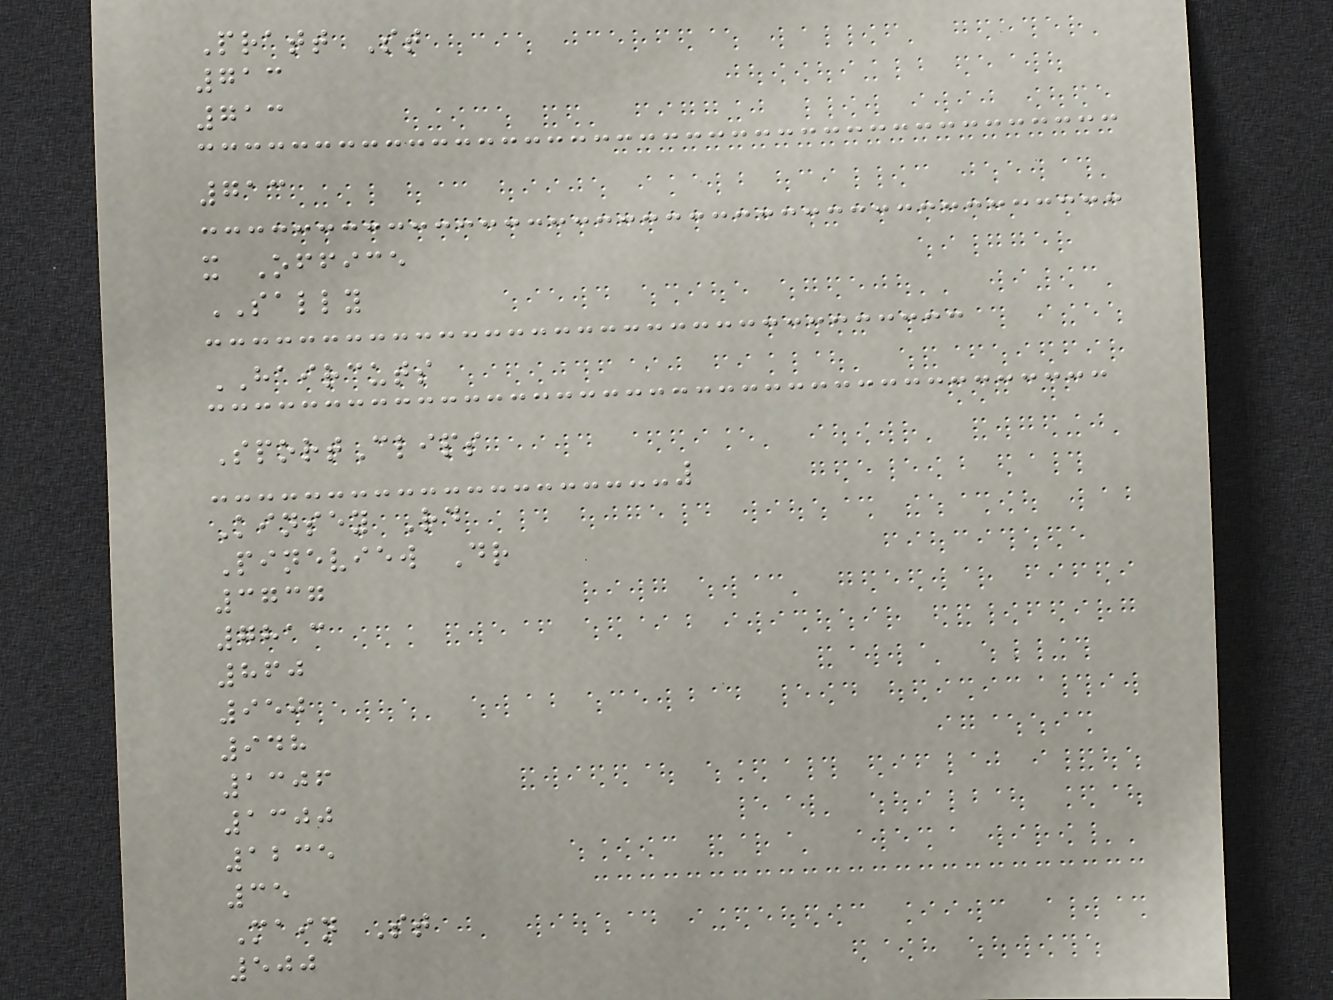Pratt St
713
713
713
x Office
SALLY
HAIRCUTS
SportClips
Kinsey Rd
Pineview Dr
3737
7813
860
950
948
1306
1300
1235
35
Main St
500
